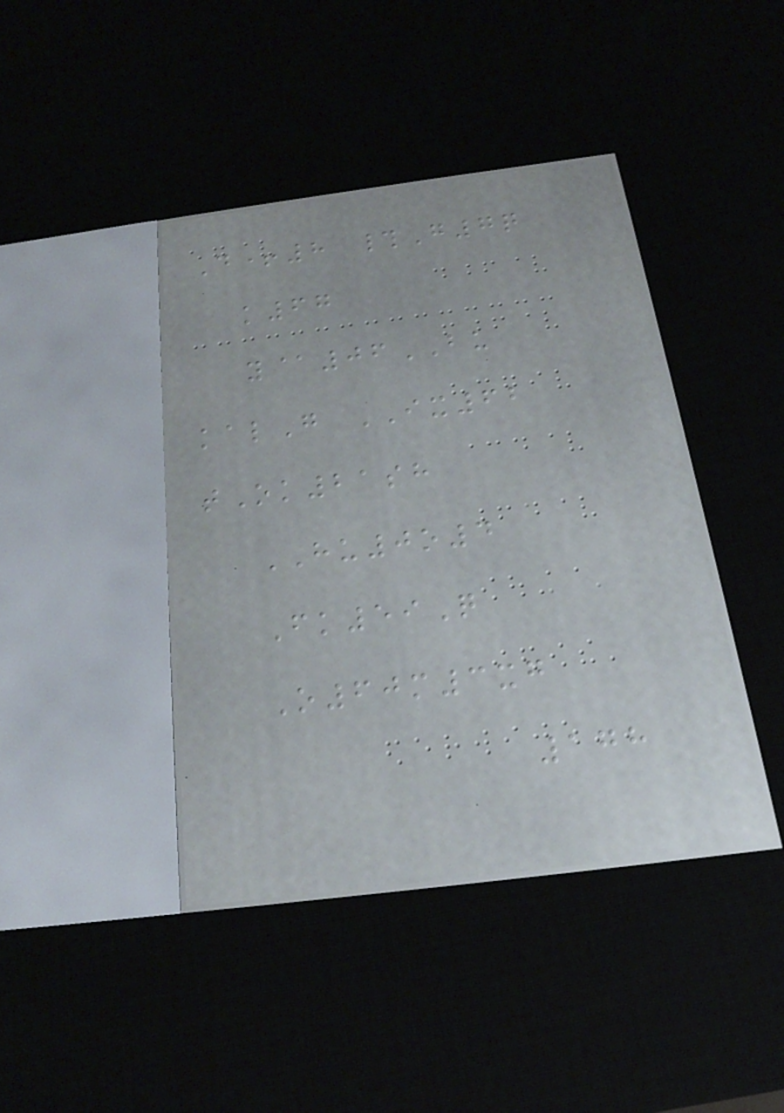D+8 #G7q
k67
y@06BU
kalG IX62
tOk21sh
HU0o4
Fk59Q
O60m3xg
178
